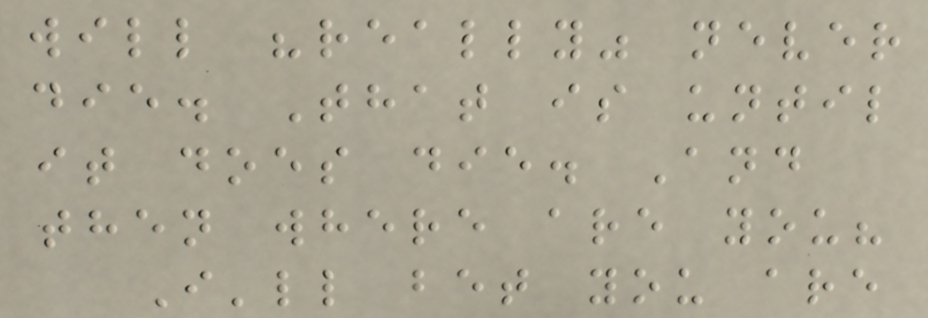will "really" never
die. That is until
it does die. And
then where are you?
I'll bet you are
